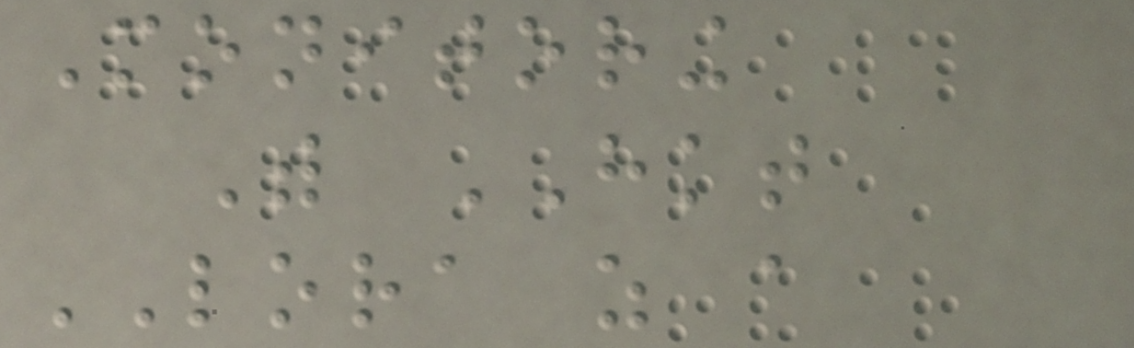Monitoring
With HKT
LORA as a
